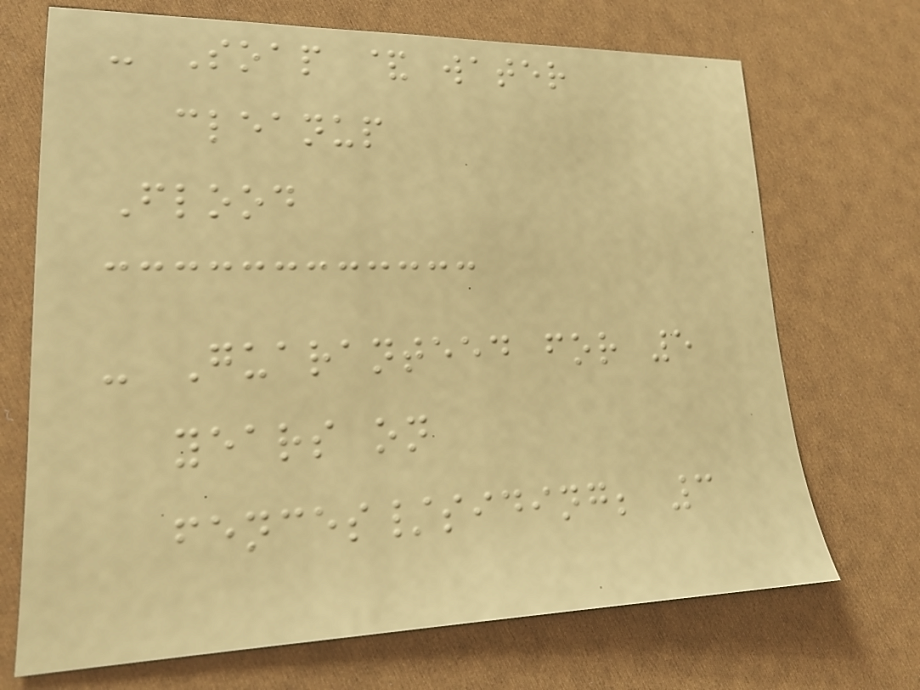- Soap & water
cleanup
Flood
- Guaranteed for 5
years on
fences/siding; 3
